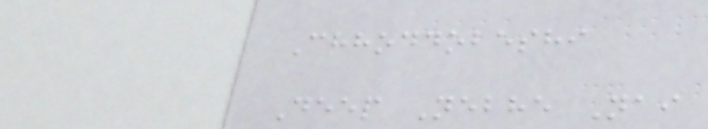Chhoddobeshi
Deep Nebhe Nai
